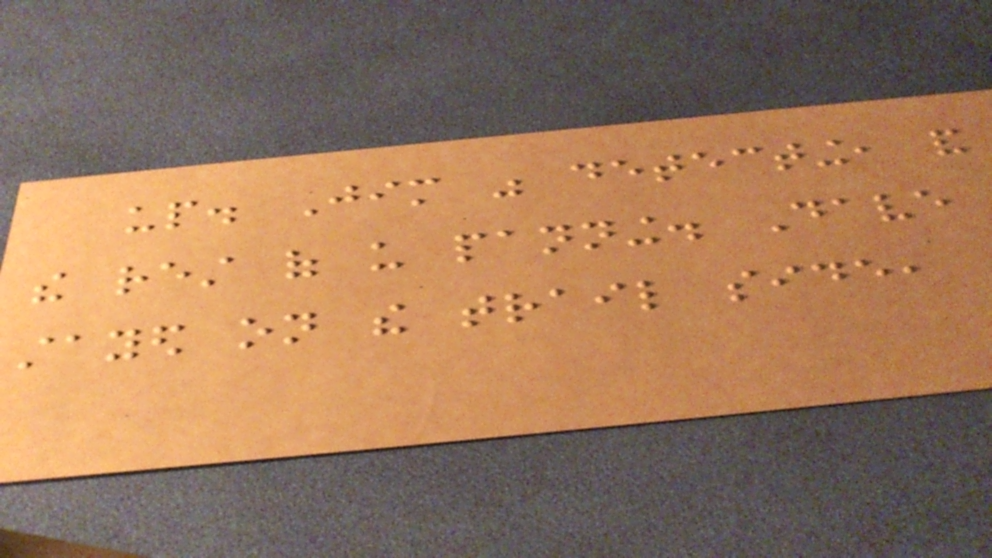up. Jim was detecting, and
the rest of us panning. Dave
stayed on the trail side,
